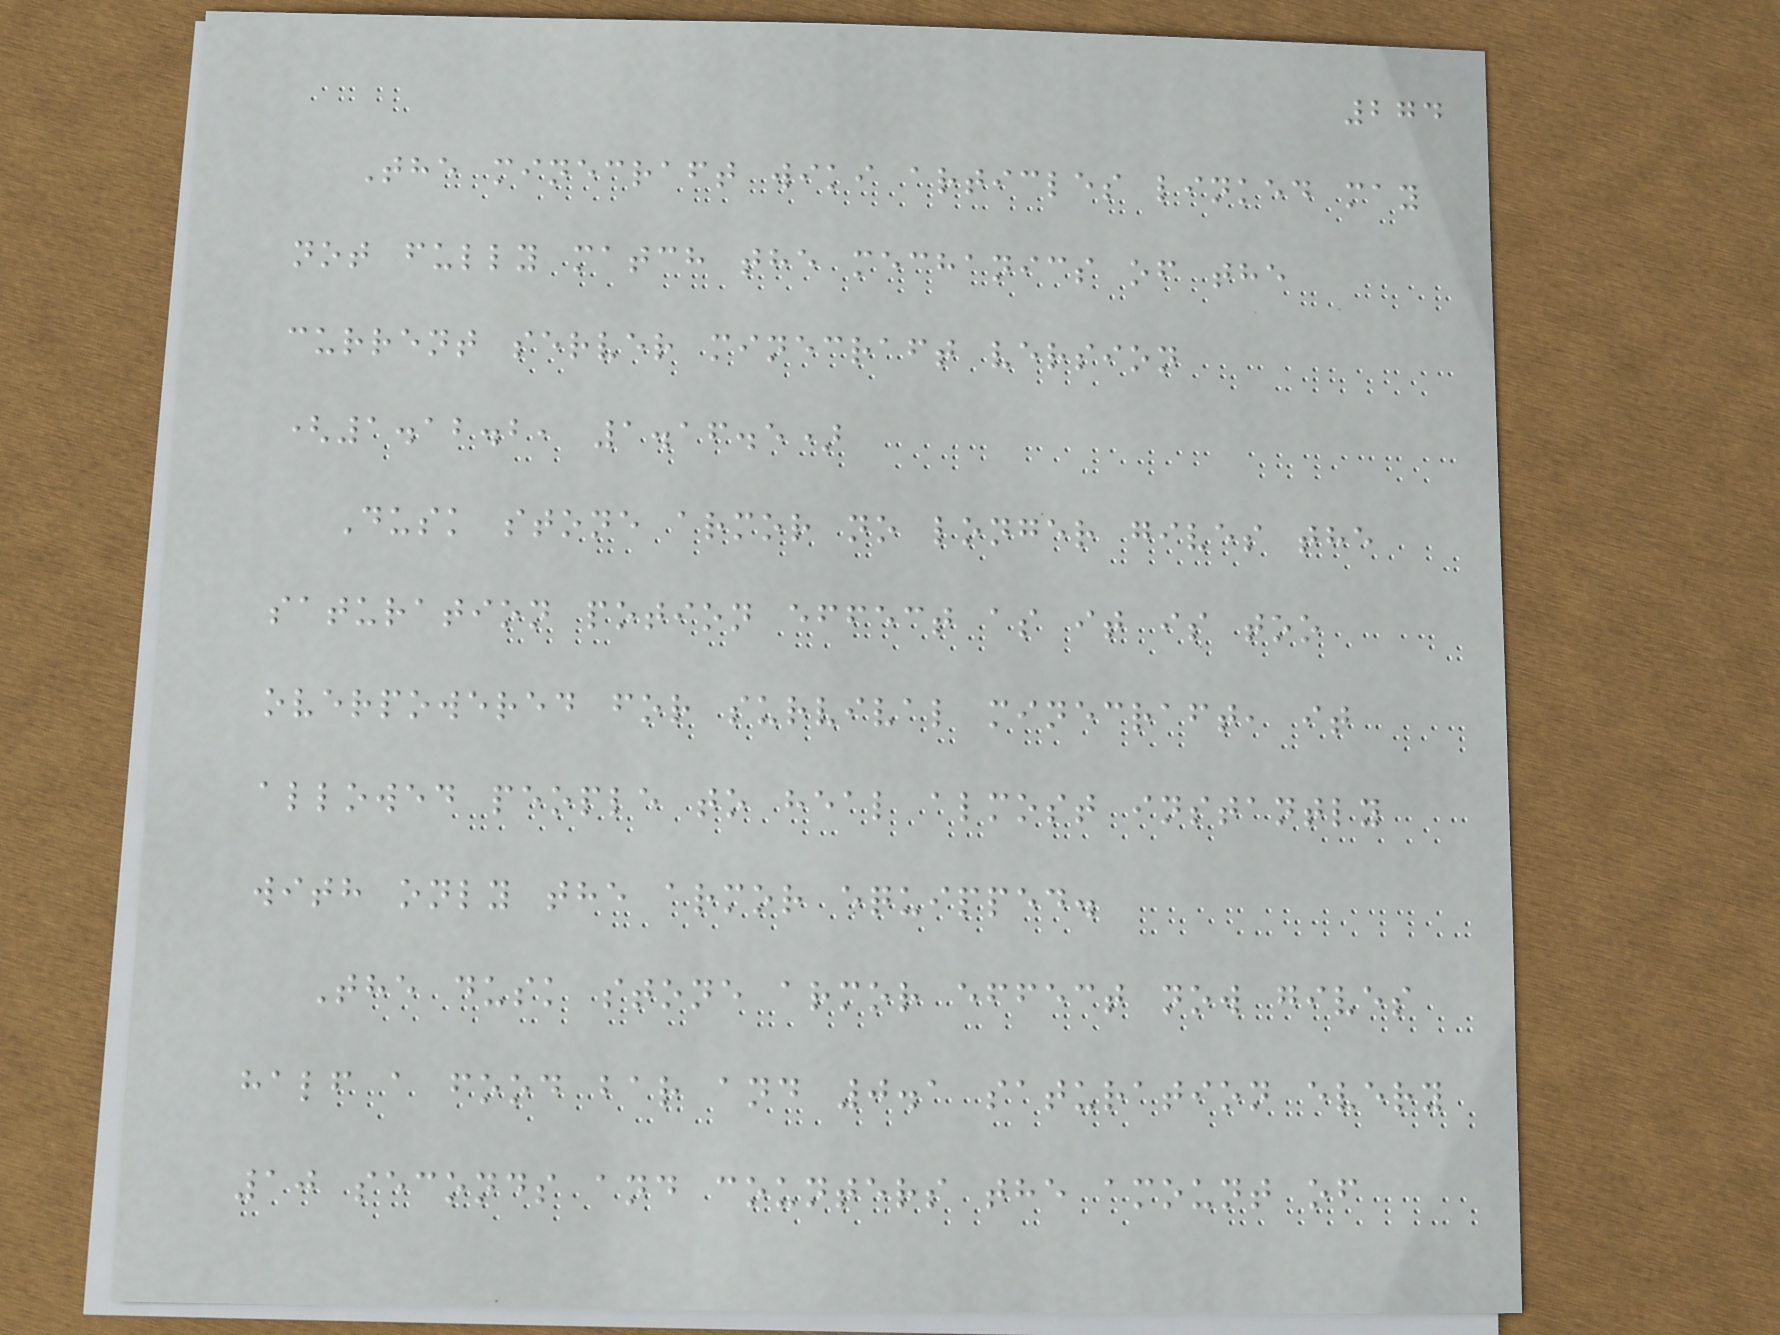274
The minecraft wiki articles linked may
not fully match the mechanics of the
current server minecraft version
(1.12.2, 1.16.5)
Dusk stone armor no longer gives the
saturation potion effect as it is too
overpowered for survival minecraft, it
allowed people to heal almost instantly
with only the armor equipped.
The dusk stone armor effect now gives
half a food bar and 0.1 saturation every
10 seconds and counters the amount of
